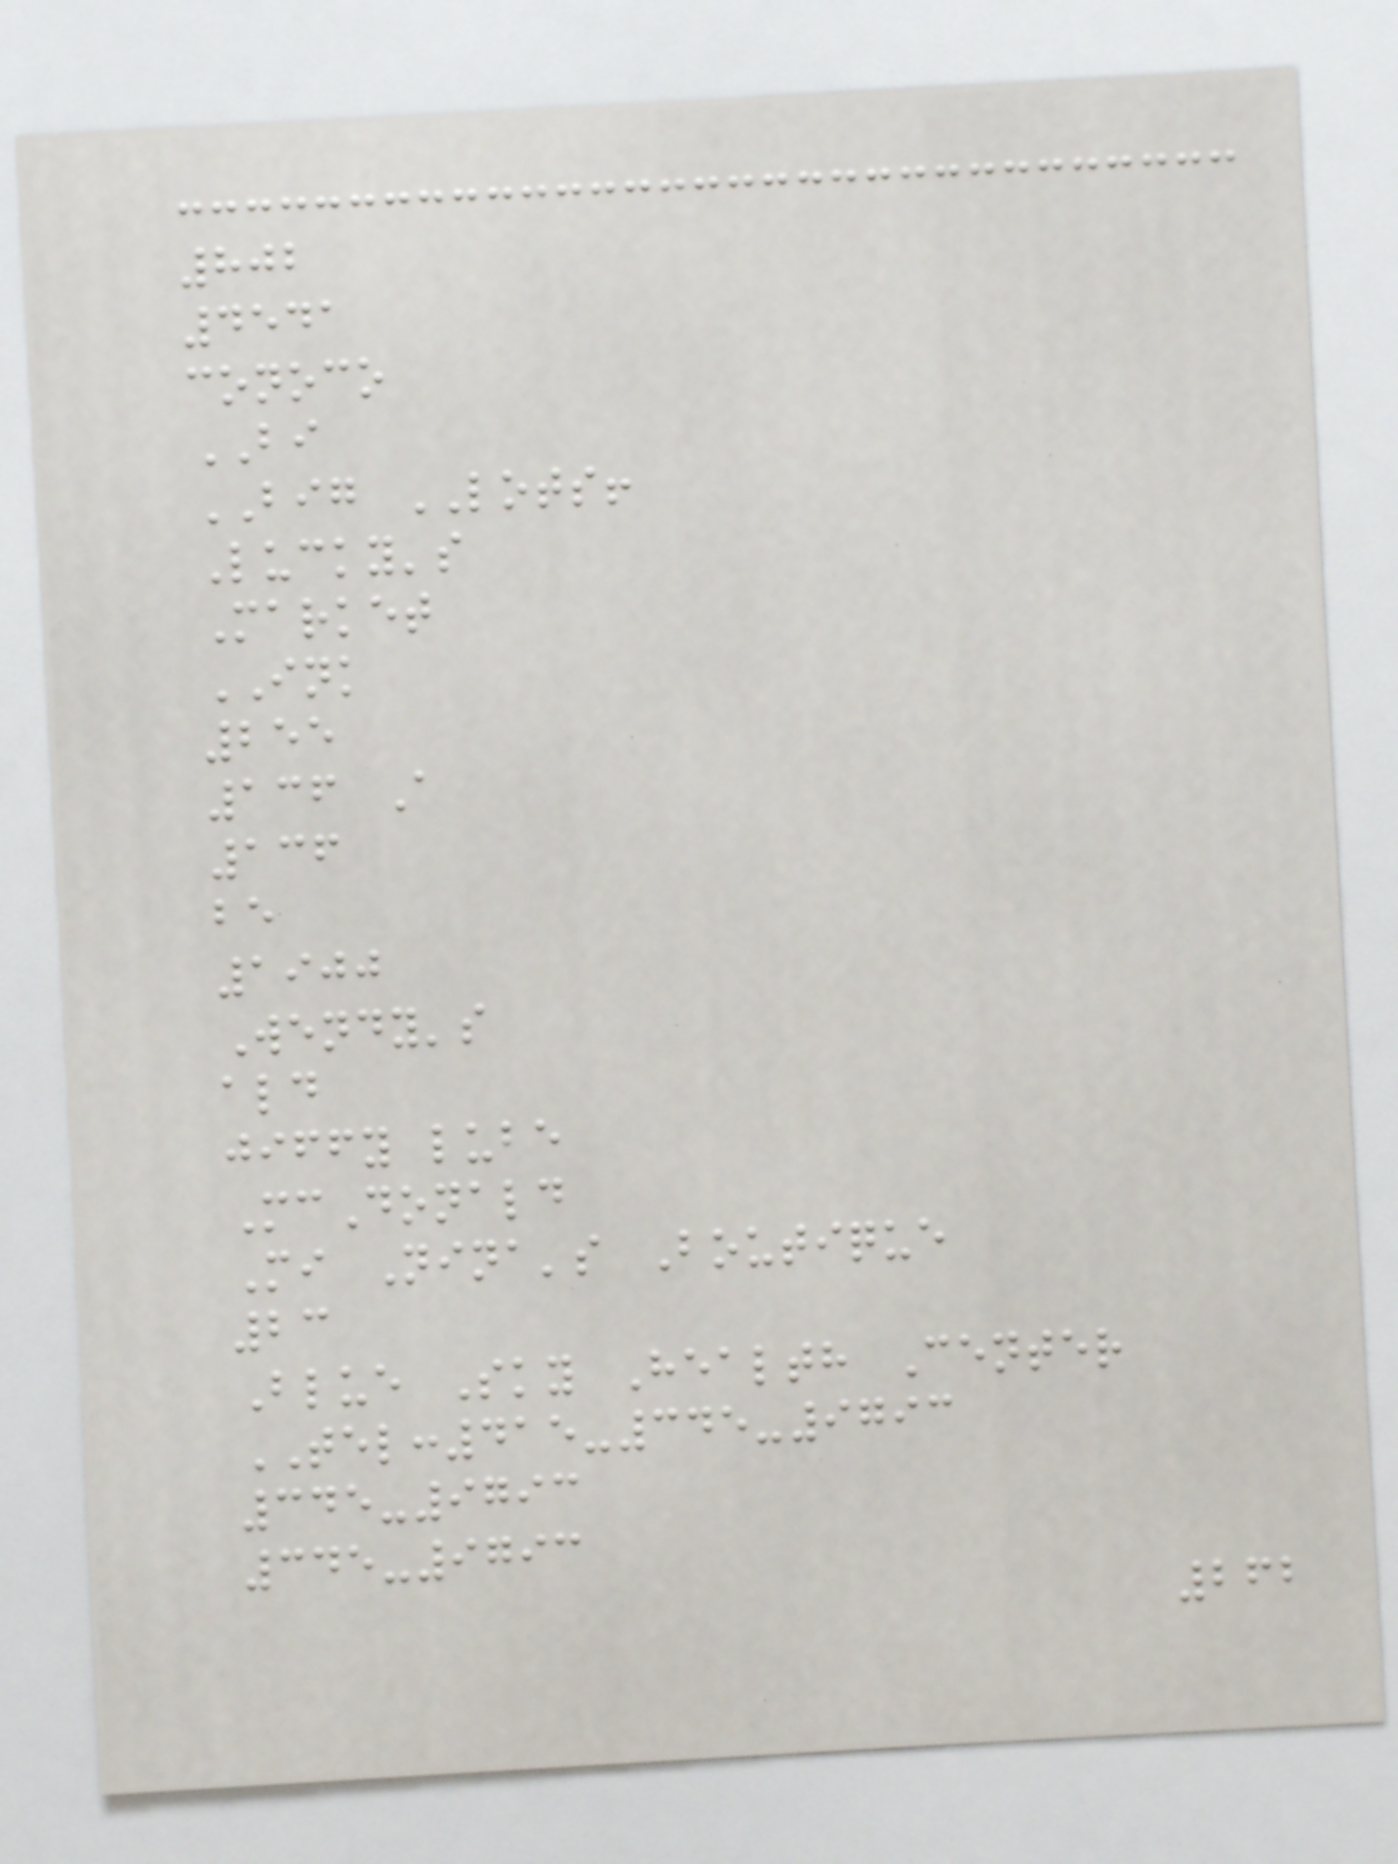802
4541
conoco
BI
BIG LOTS!
Lucky's
Market
INK
255
136 A
136
be
1900
Wendy's
ald
jiffy lube
McDonald
Mi Nina's Boutique
23
Blue Sky Health Center
TEL:415-345-9793
345-9793
345-9793
262
